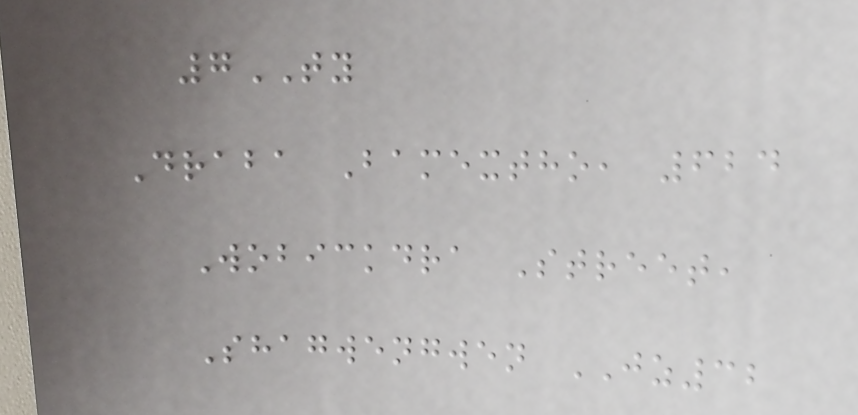7TY
Draba Bamextho, 624
Wobickdra Street,
Shagwengwen JZ32
